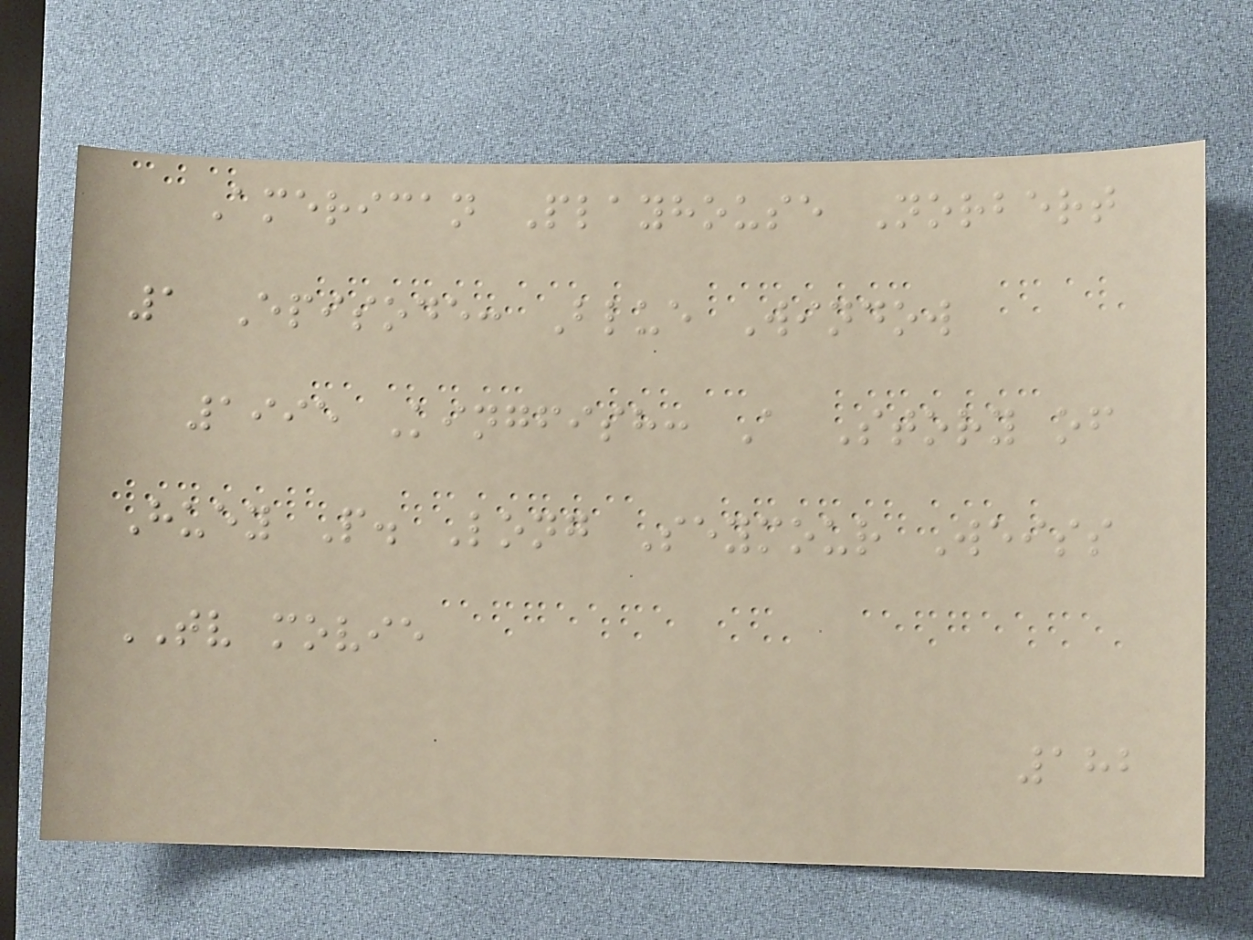American Playhouse Norbert
1 Episode: Blue Window
1995 Kingfish: A Story of
Huey P. Long Seymour Weiss
TV movie
182
